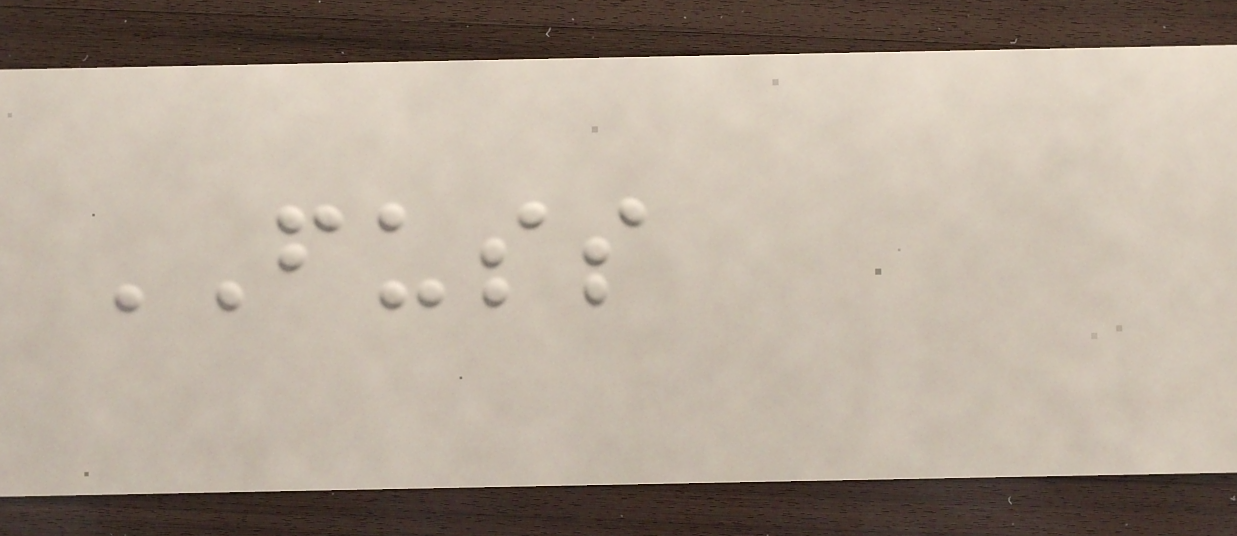FUSS
